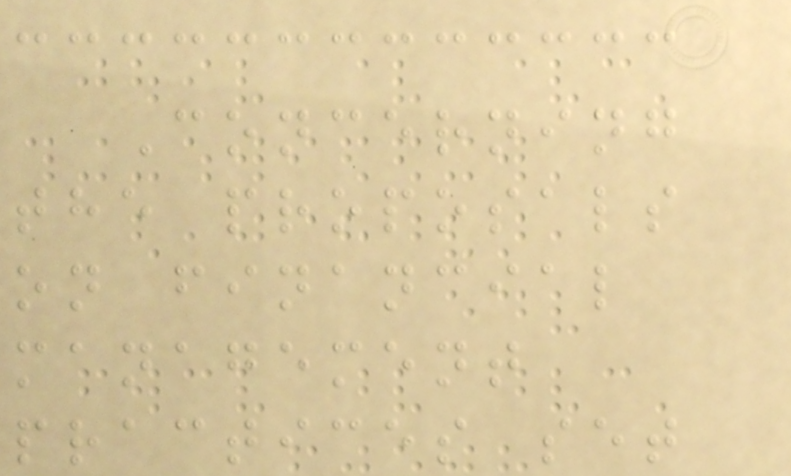Concerning
the proposals
on financial
management
practices set
